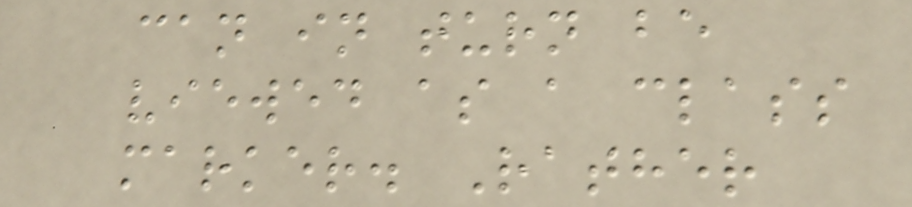can in turn be
viewed as a class
marker. Rather
